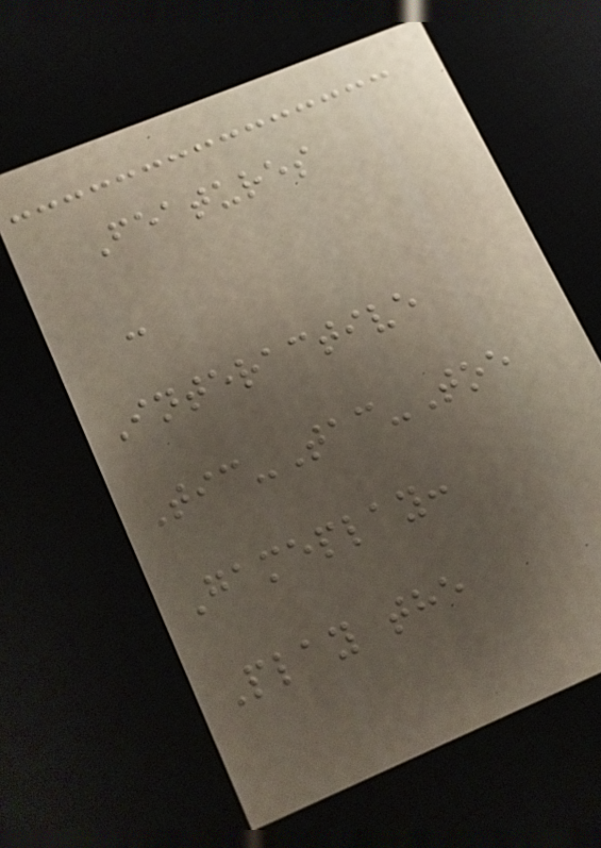Features
-
Interactive
Tic-Tac-Toe
Gameplay:
Play the
